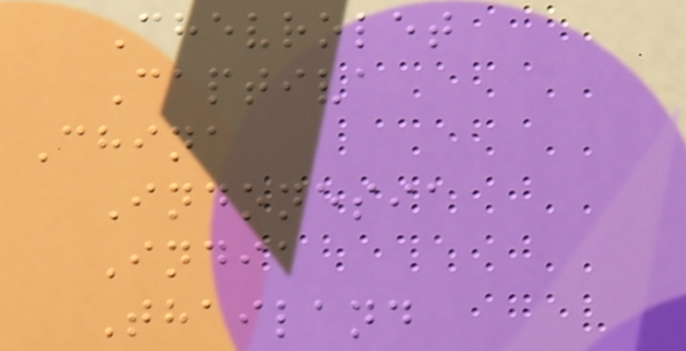Chevrolet
Captiva
China
Indonesia
India
Thailand
